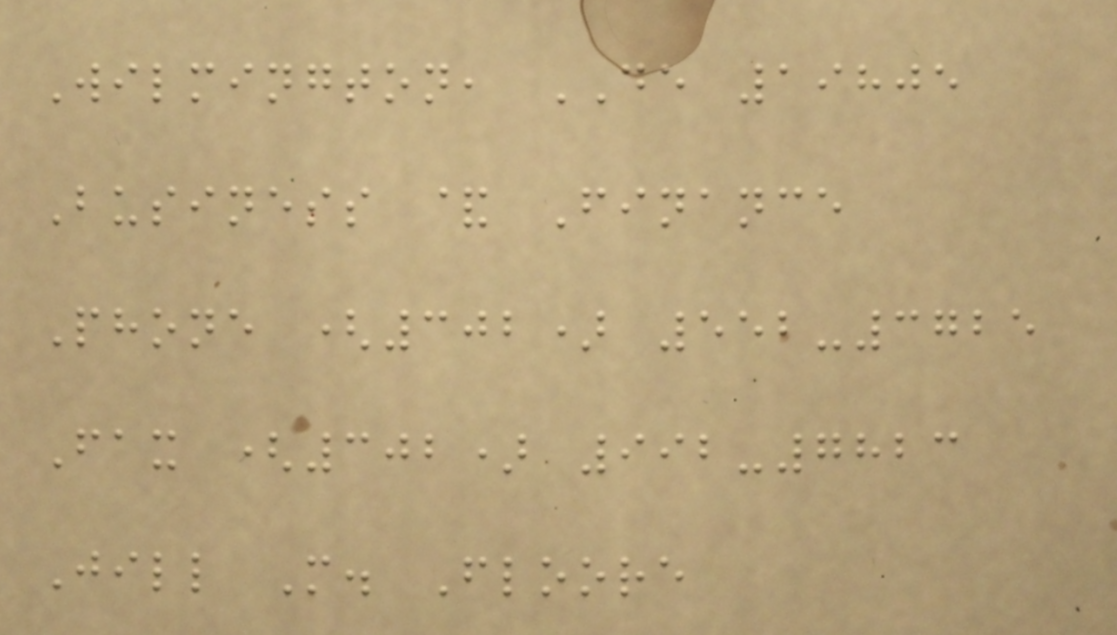Wilmington, DE 19805
Business & Finance
Phone (302) 552-3725
Fax (302) 992-7823
Jill M. Floore
